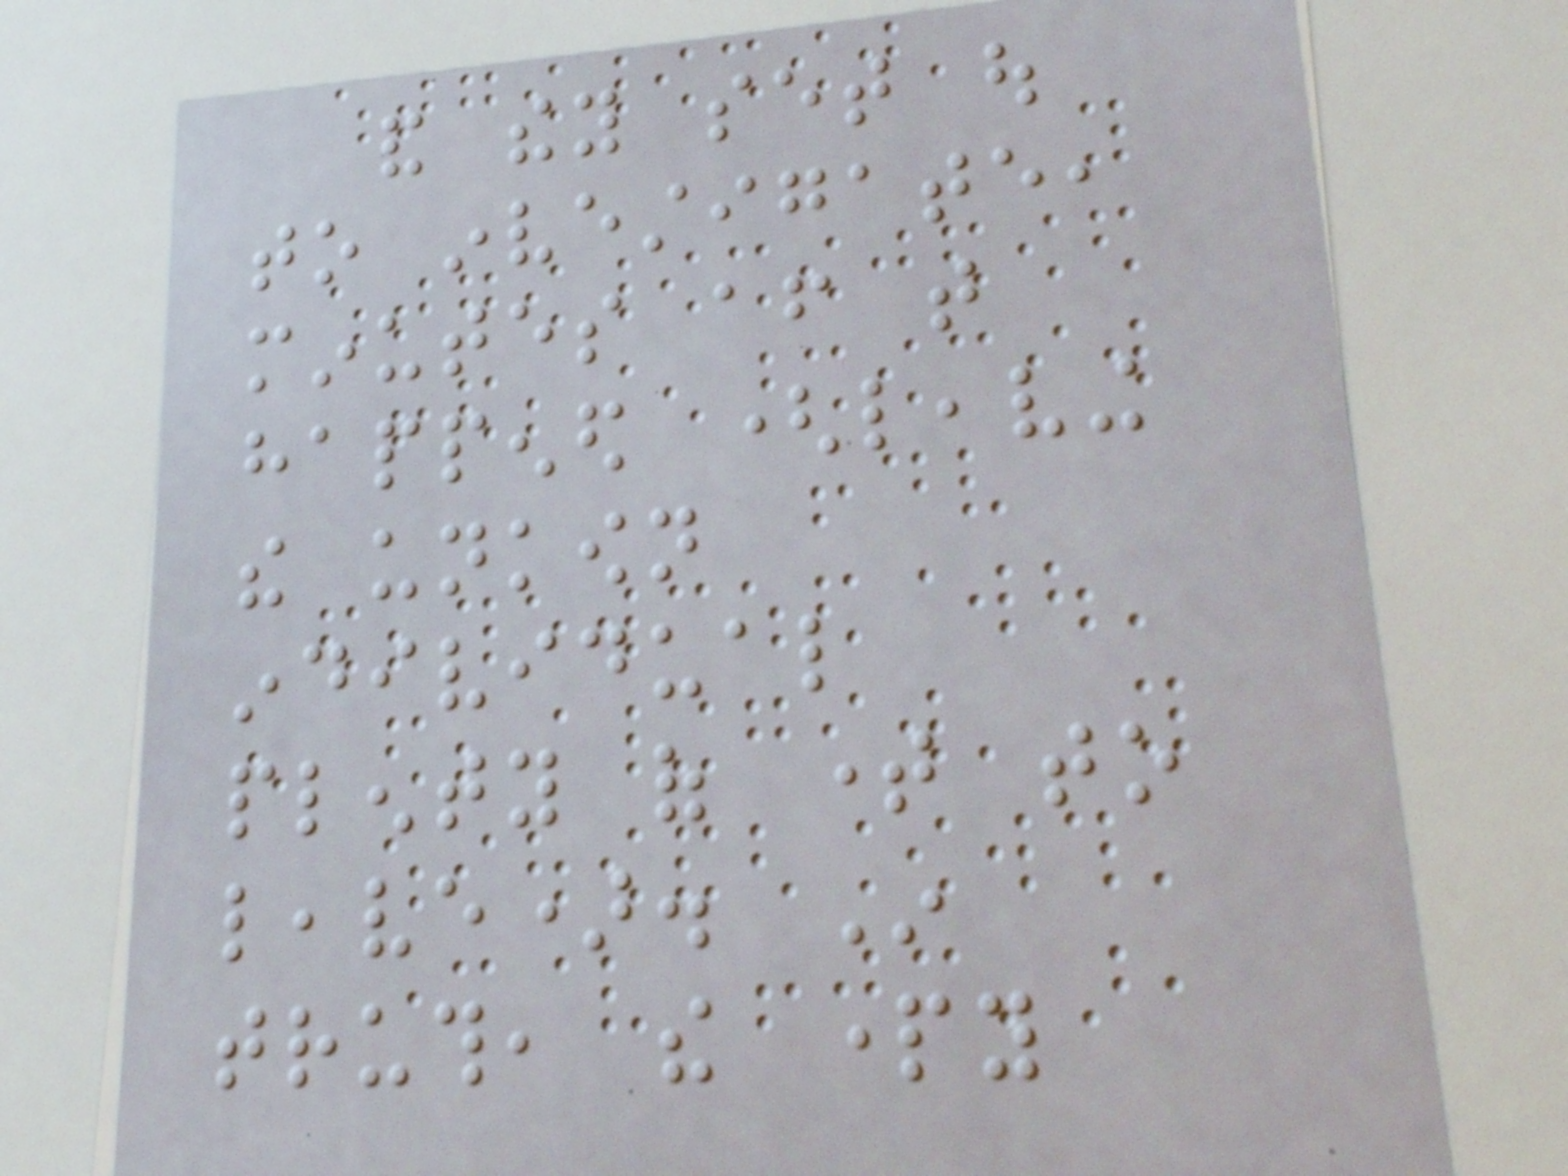and they set out
to investigate,
minutes after that
happened (leaving
the unkown
individual
plenty of time to
leave). In
truth, the party
